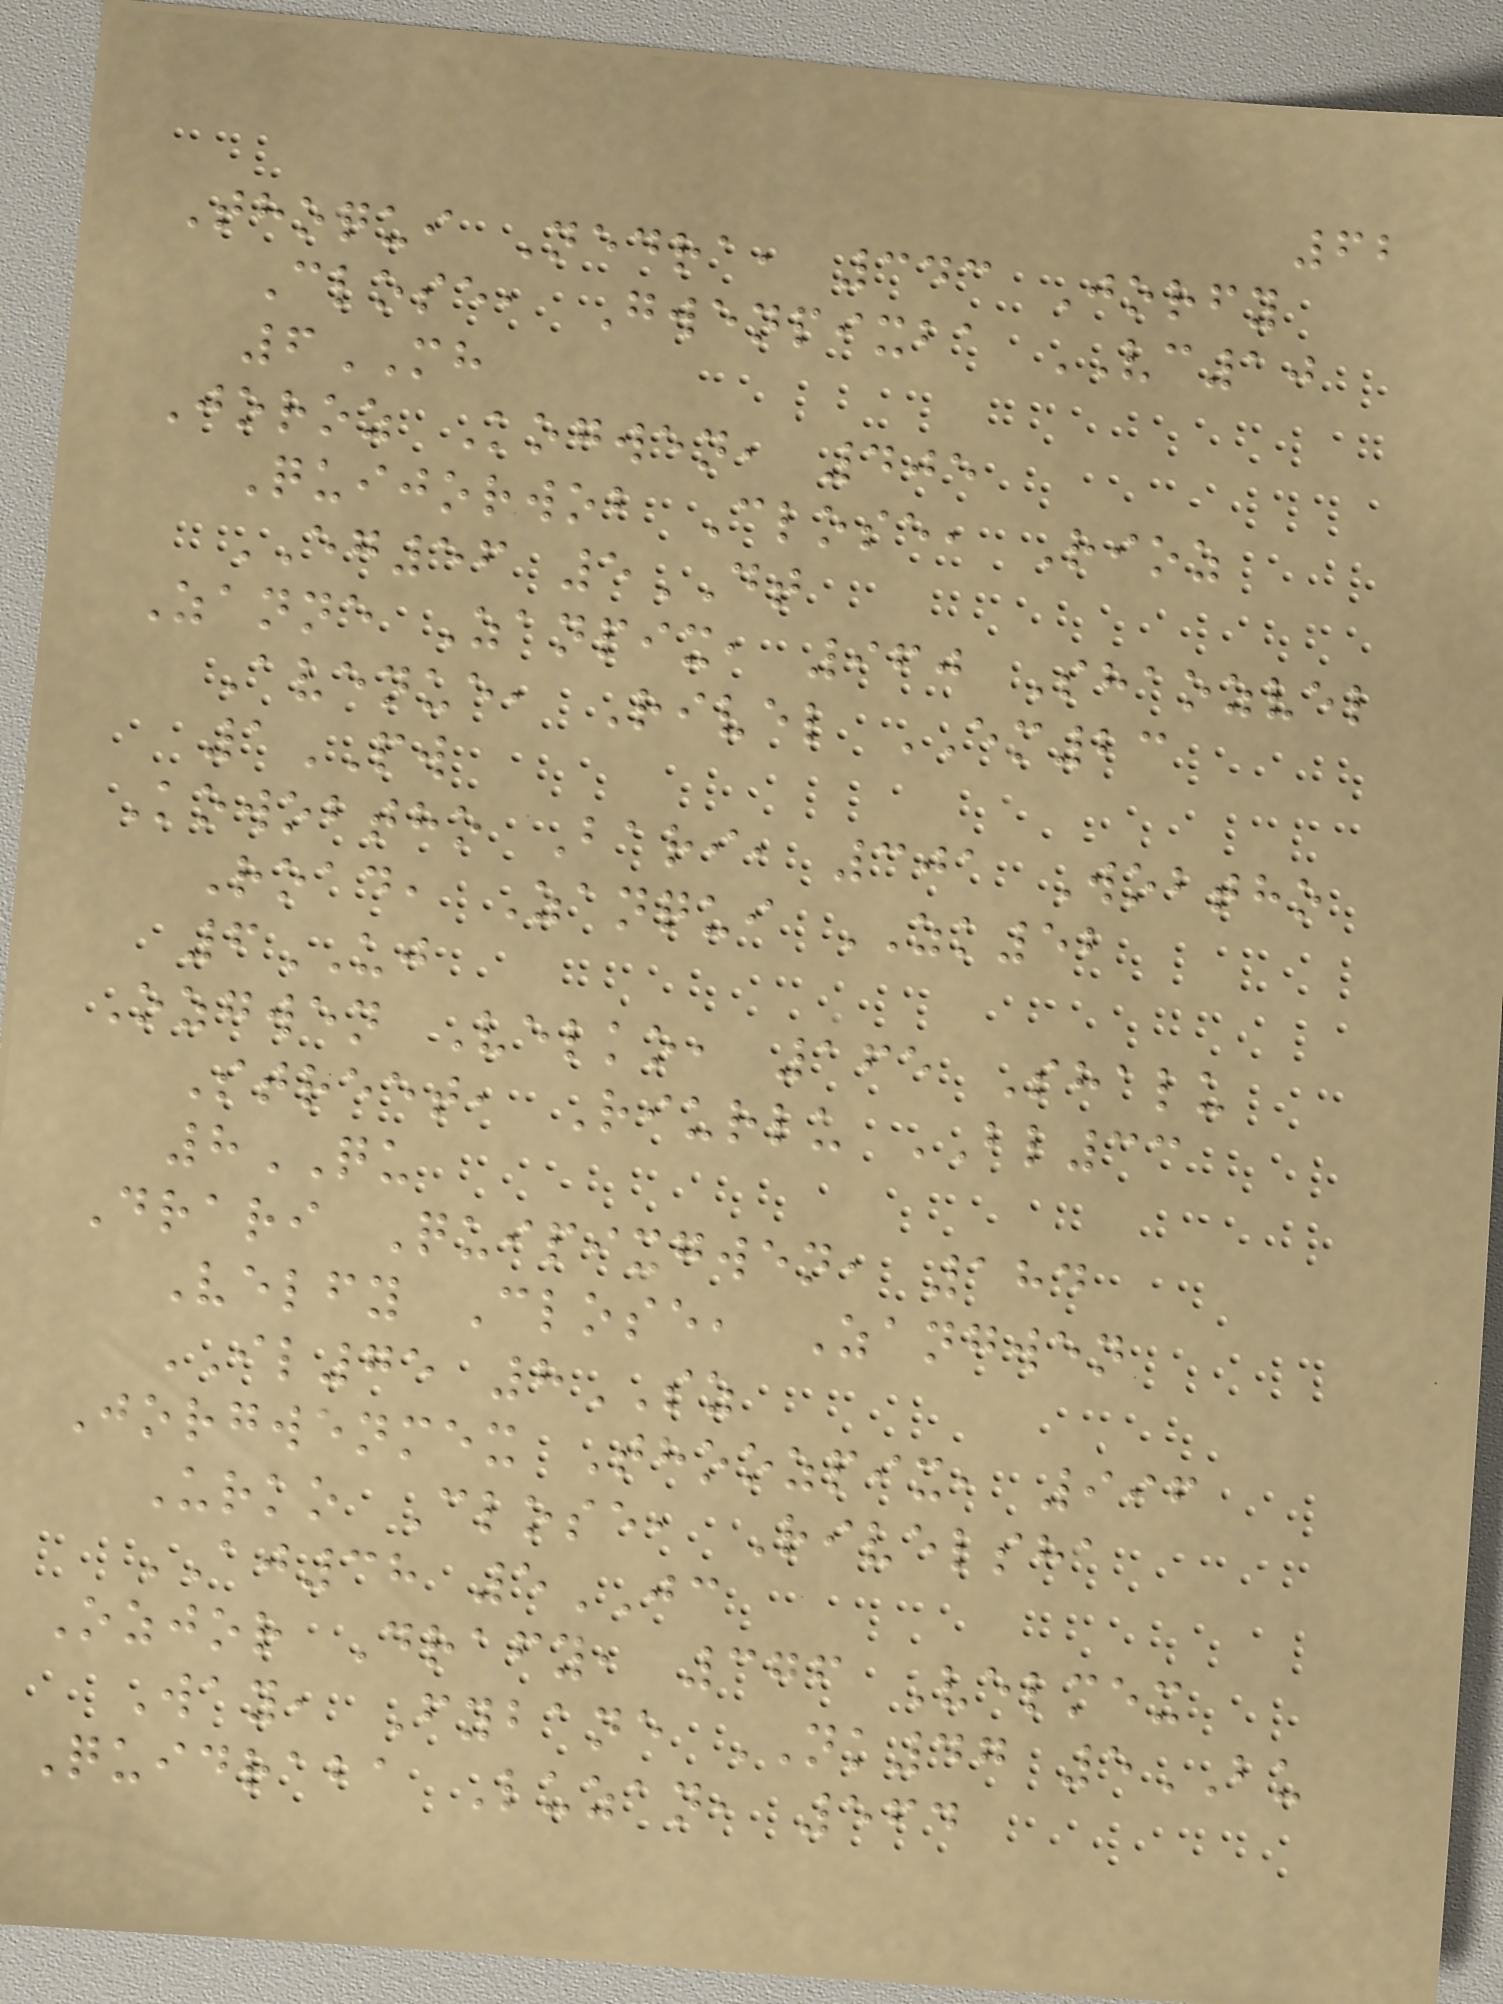62
Thoqui Nedra, 343 Jorfy
Close, Gwenpixba VC10
6MH
Joroz Kogwen, 405
Quijorwob Close, Rioz
EG56 5DT
Zanne Zanpix, 960 Shaozvel
Avenue, Rivel EM23
1PW
Kowobtho Bari, 301 Wobtho
Road, Zanqui ZK52
6UJ
Ozgwen Velko, 165 Shalu
Street, Riurlu BL33
8QU
Drari Quipixgwen, 184
Velfy Close, Zangwen
IL75 8SZ
Jorgwenmex Thoozpix, 996
Urko Close, Rivelsha
AJ38 5JC
Ozjor Drafy, 376 Velmex
Way, Fybane NK47 5BU
Quidraba Luzan, 564
